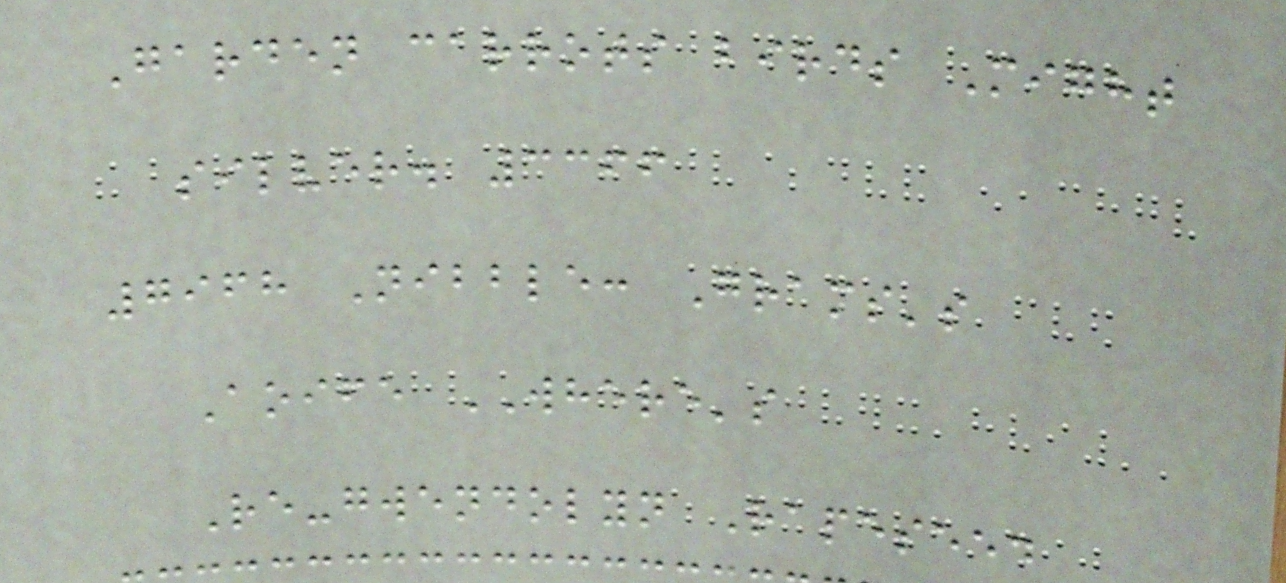Garden carrots birds Might
silver. 3366
7968 Nibble: Grams's
Aoife WHERE's
Re-gwendolyn Rapeseed
